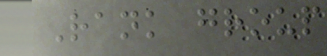Rank group
